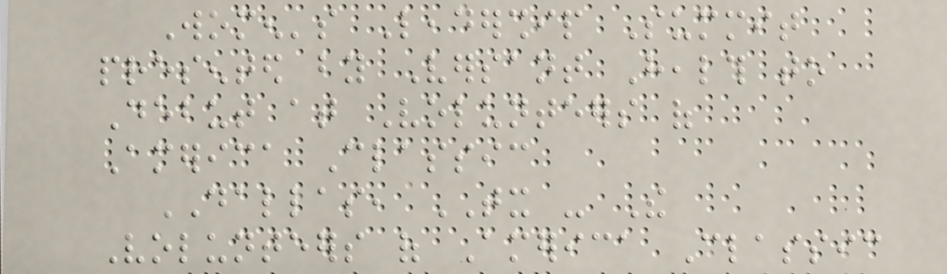Women's Leadership Summit
presented by Versant Health to
Debut at Volunteers of
America Classic
DALLAS, TX - The
Volunteers of America Classic
